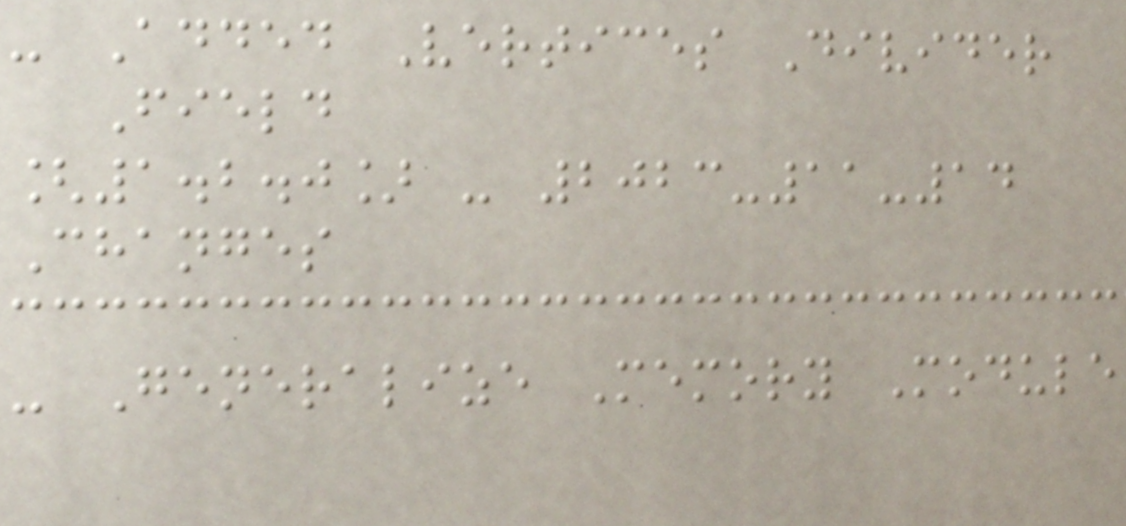- Added Vertices Divider
Field
[1.2.0] - 2023-11-14
Changes
- Generalize Memory Module
